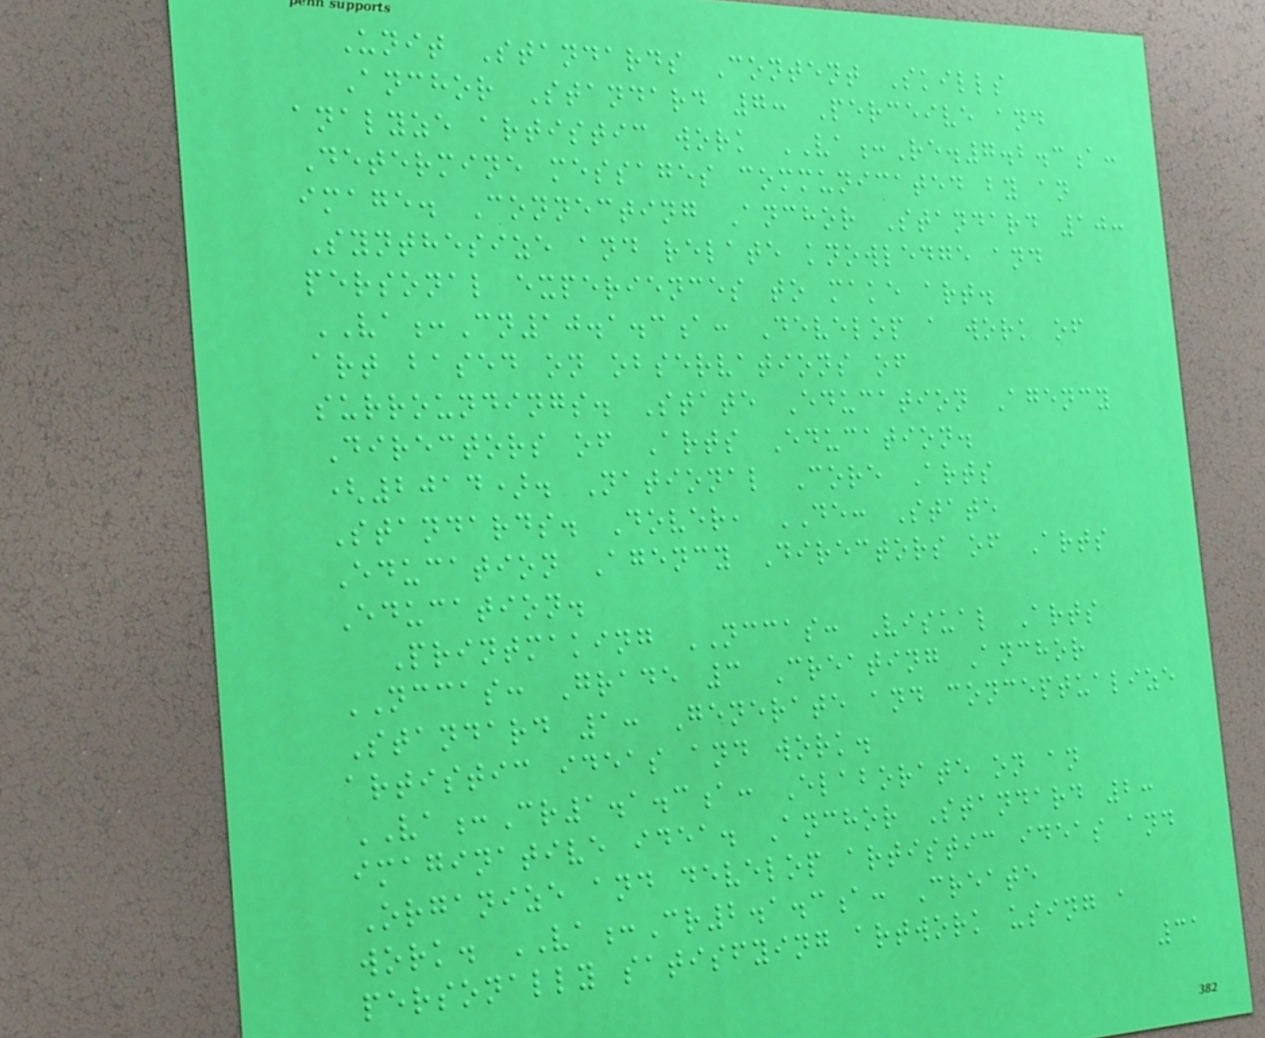Unit Standards Content Skills
Anchor Standard 7: Perceive and
analyze artistic work VA:Re.7.2.3a:
Determine messages communicated by an
image. Connecting Anchor Standard 10:
Synthesize and relate knowledge and
personal experiences to make art.
VA:Cn10.1.3a: Develop a work of
art based on observations of
surroundings. State Education Agency
Directors of Arts Education.
(2014). National Core Arts
Standards. Dover, DE: State
Education Agency Directors of Arts
Education.
Printmaking NCCAS: Visual Arts
NCCAS: Grade 3 Creating Anchor
Standard 1: Generate and conceptualize
artistic ideas and work.
VA:Cr1.1.3a: Elaborate on an
imaginative idea. Anchor Standard 2:
Organize and develop artistic ideas and
work. VA:Cr2.1.3a: Create
personally satisfying artwork using a
31
